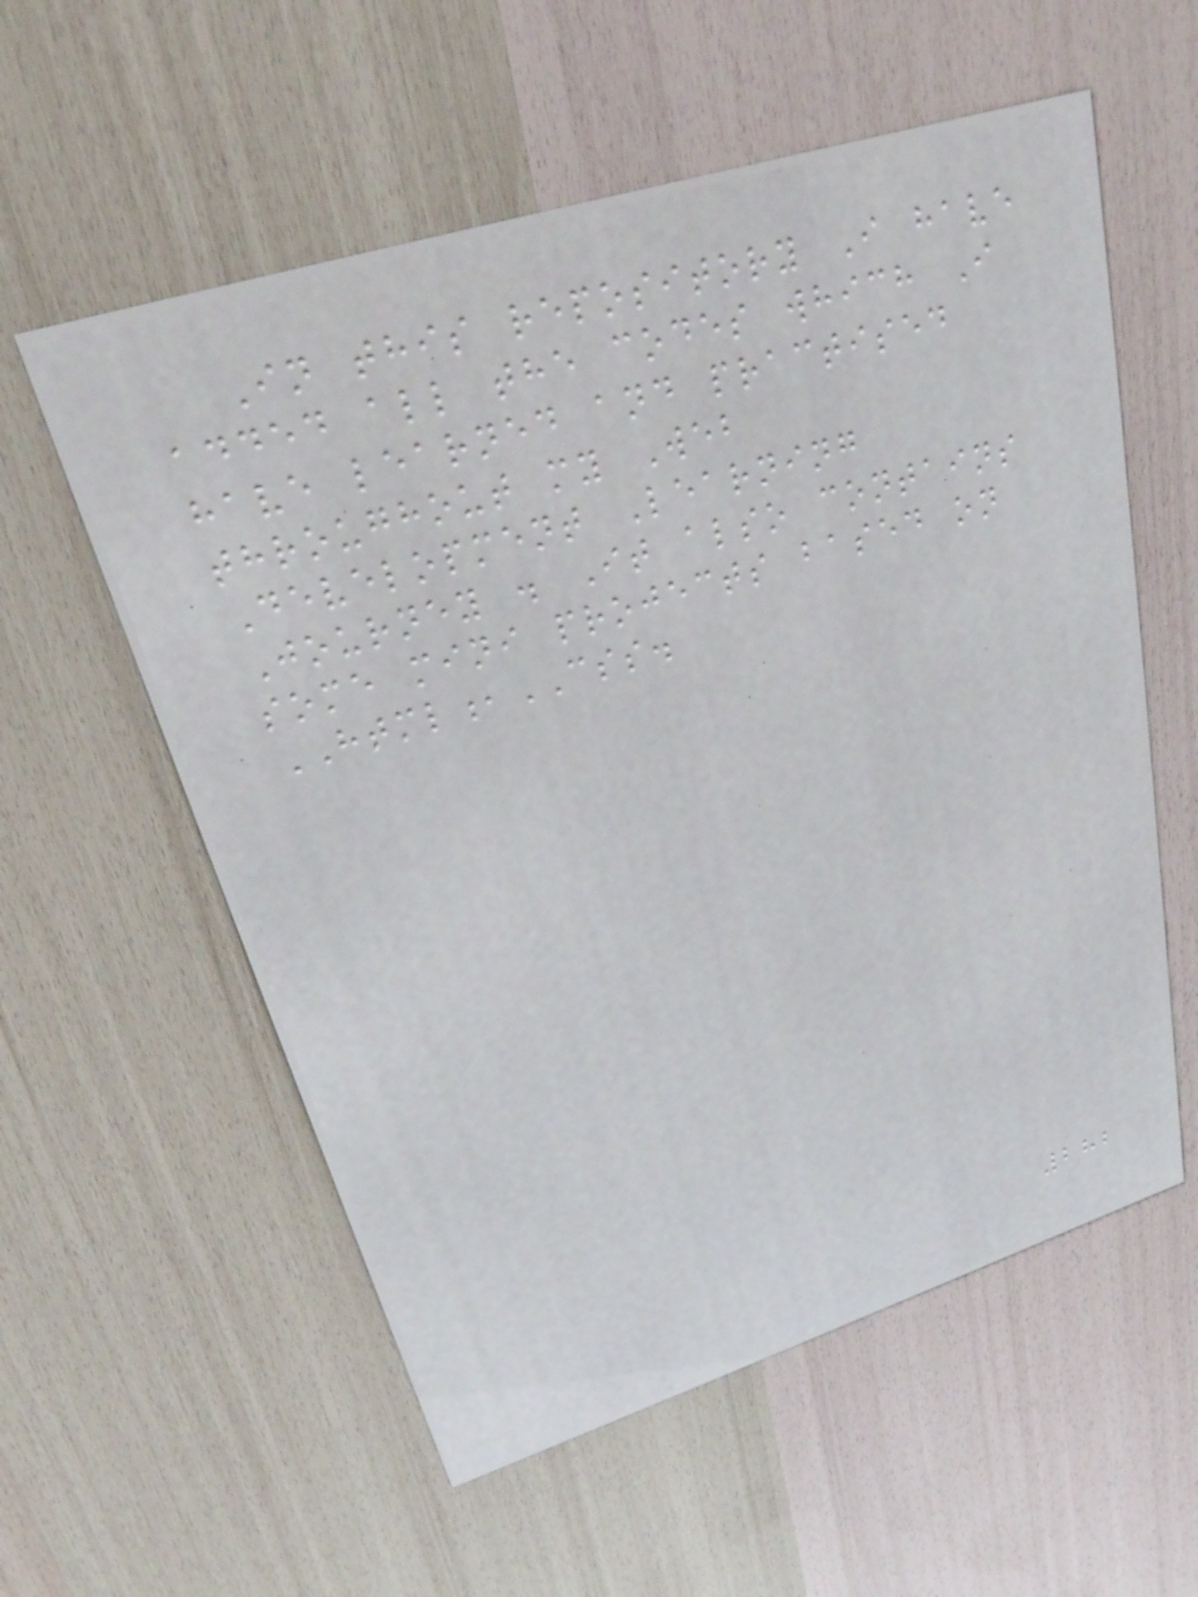In this repository I have
added all the codes which I
have learned and practised
throughout my Web
Development Learning
Journey . It also contains
some mini projects based on
HTML,CSS.
282
